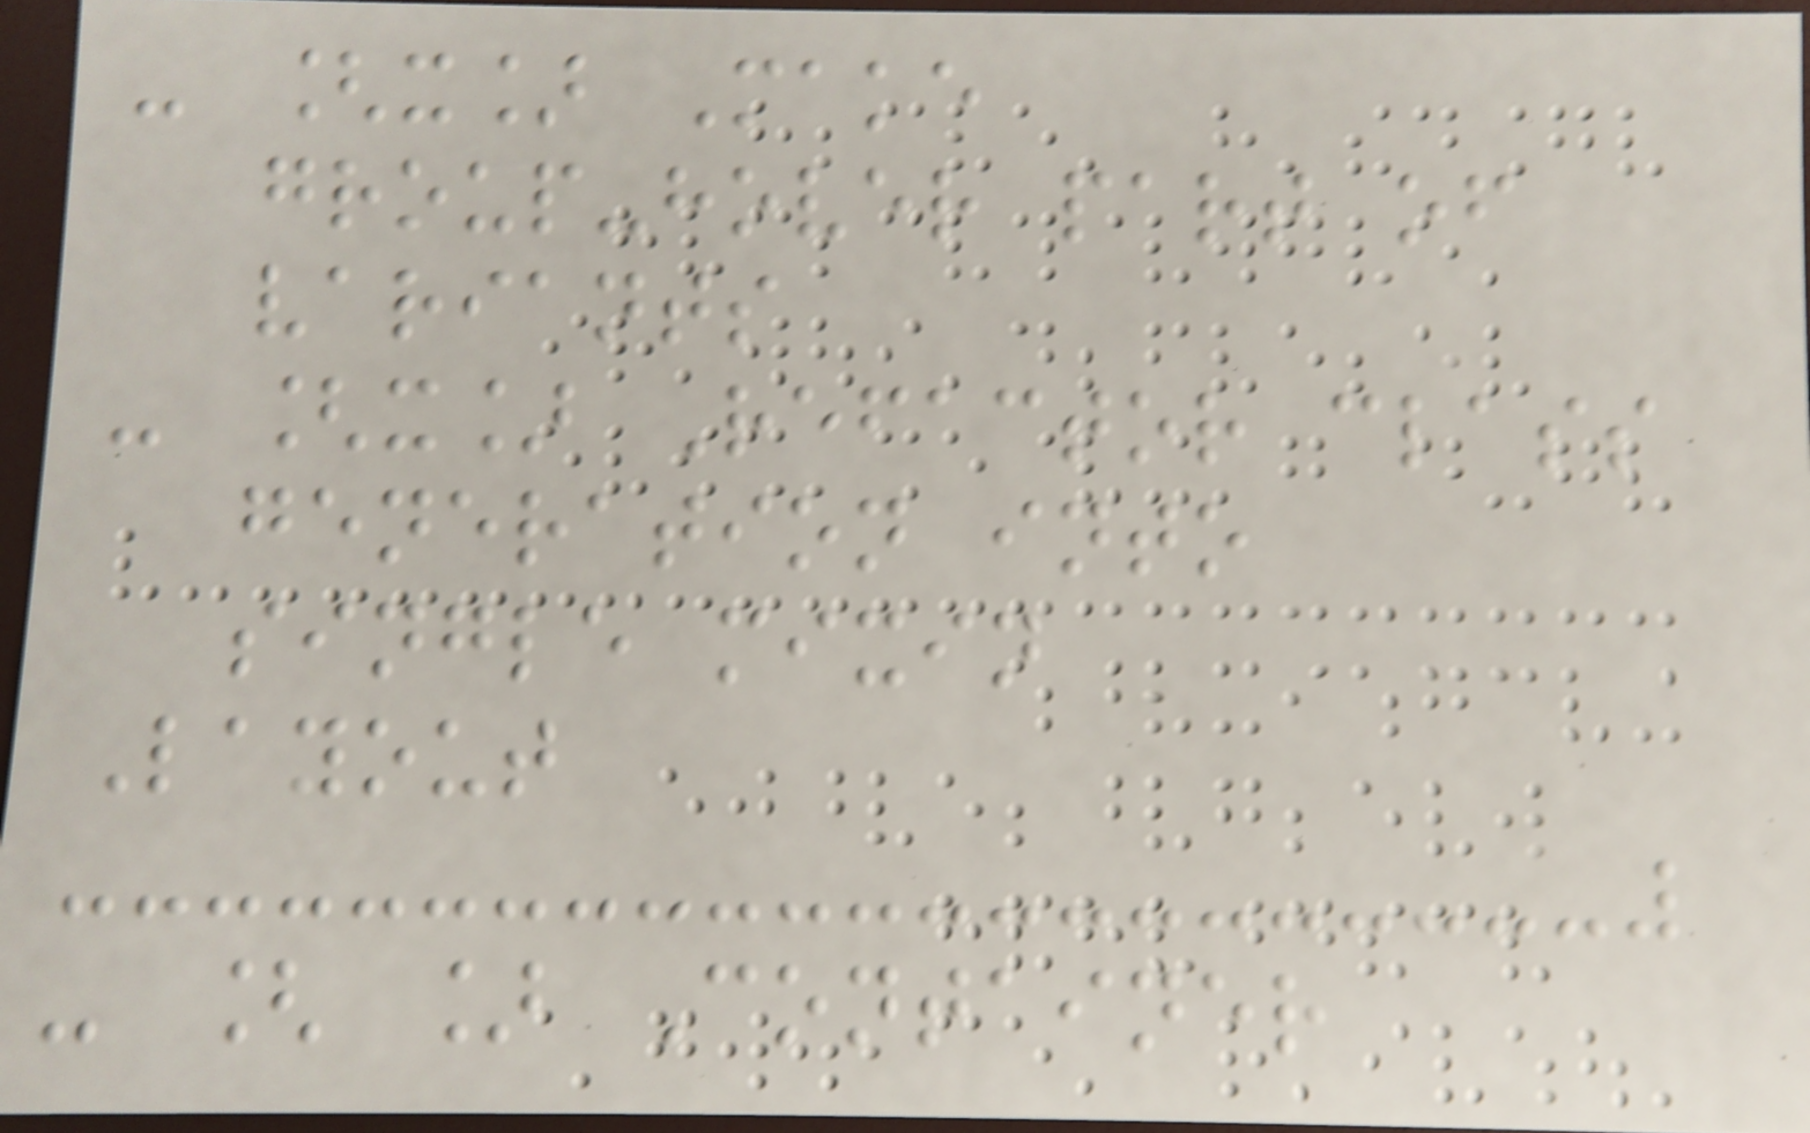- [x] Make
group-hover part of
variants
- [x] Refactor class
generation into
single mixin
Layout
- [ ] Container
